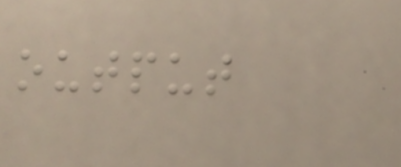output
